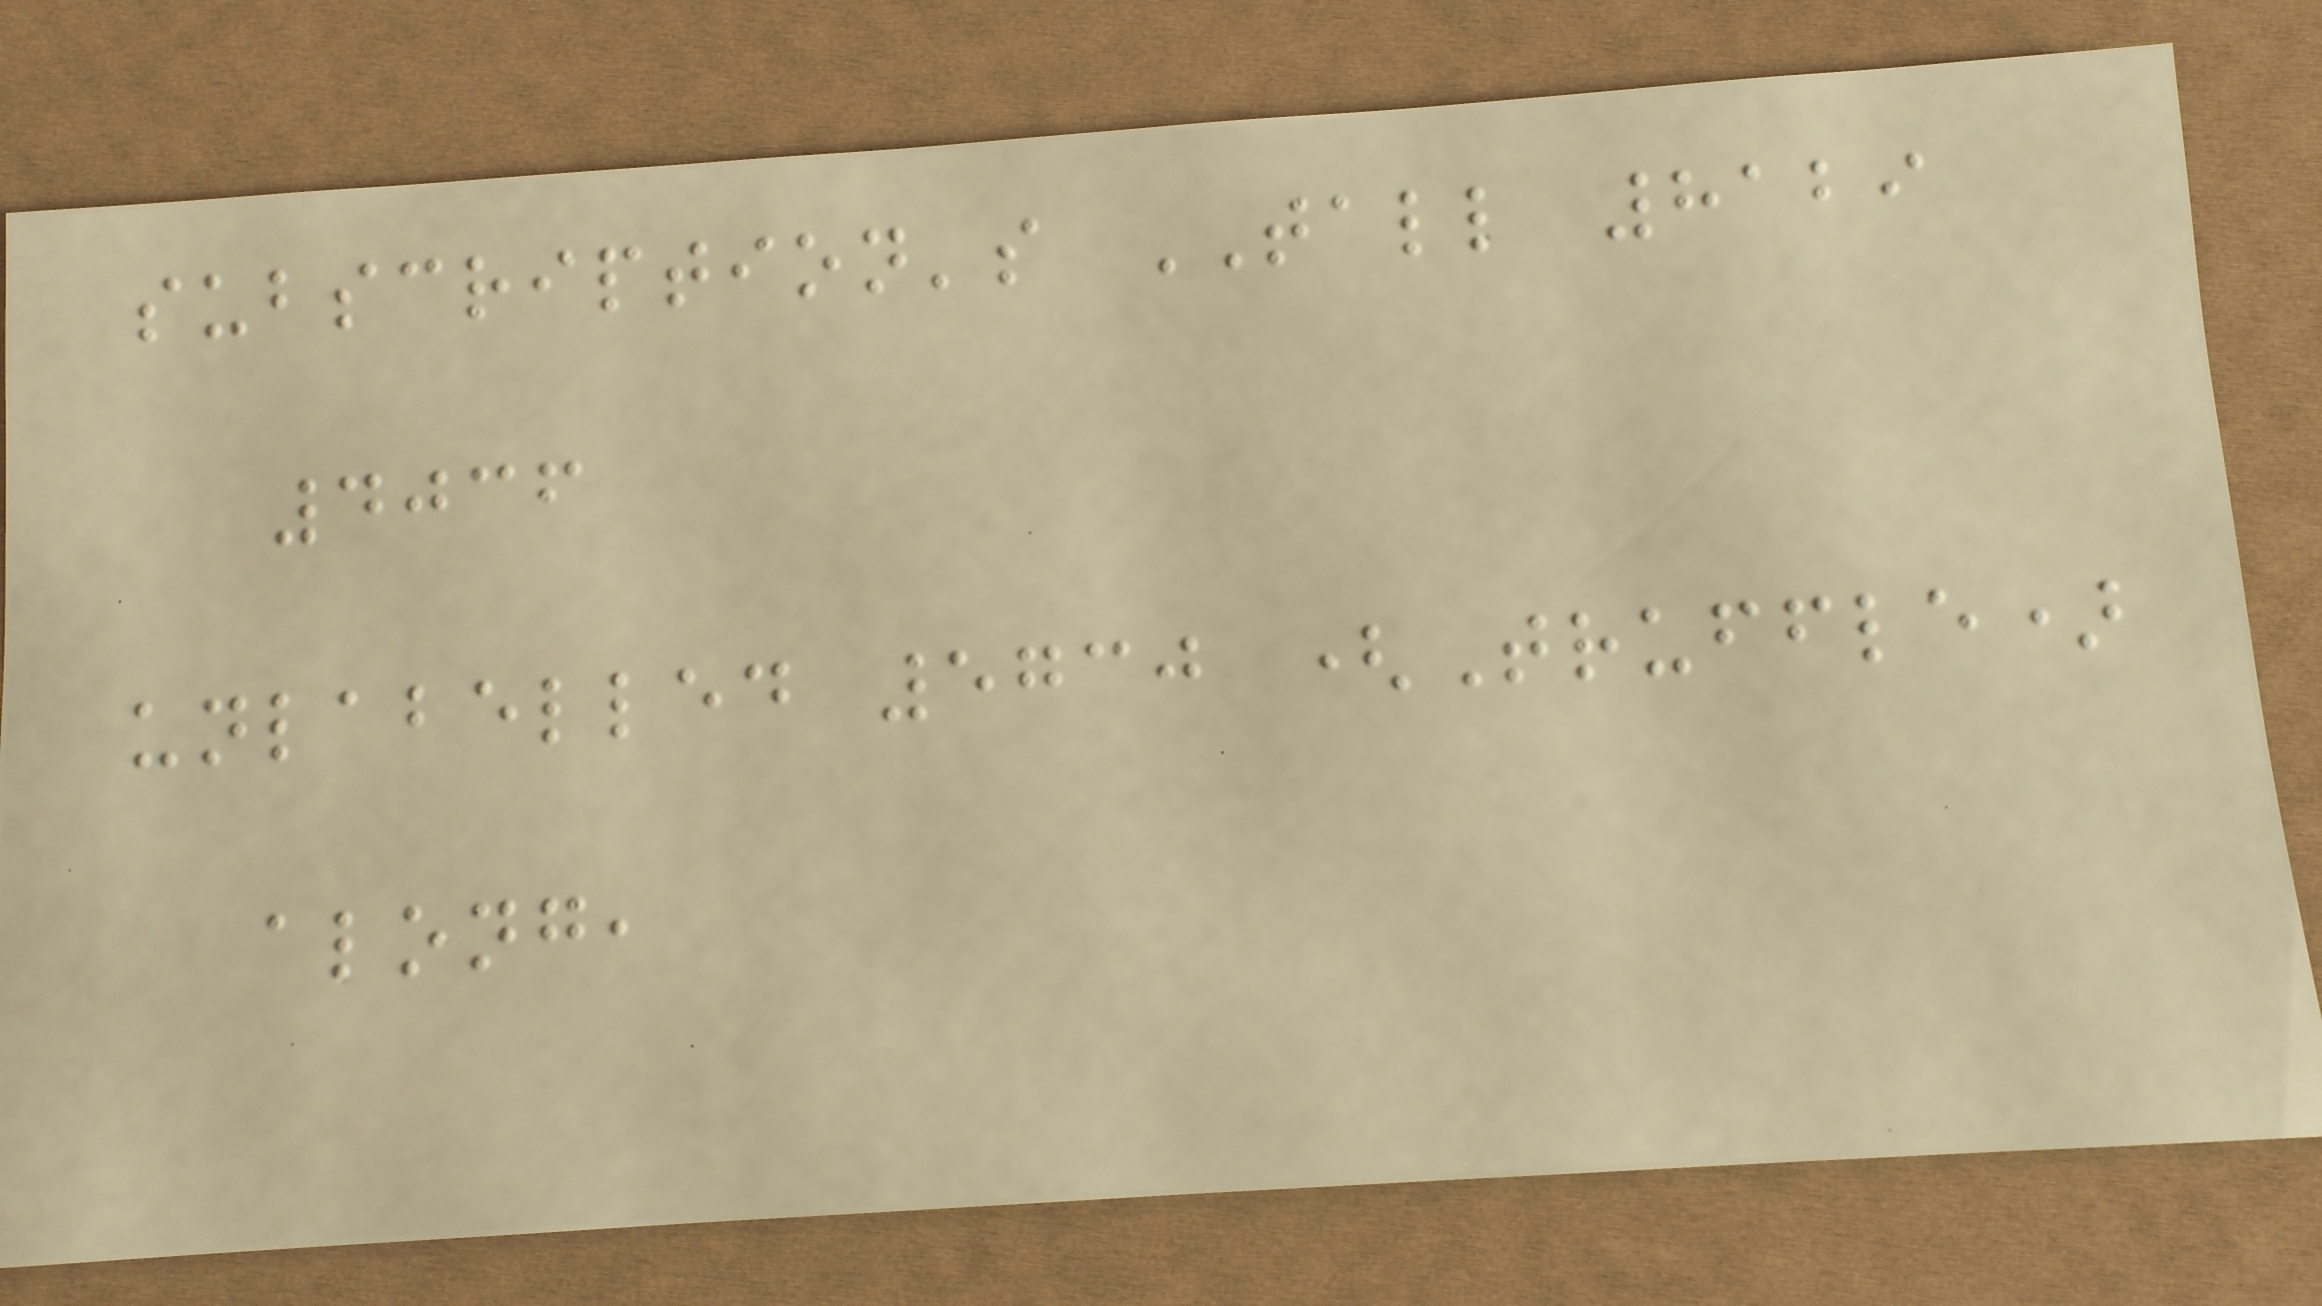subscription's TALL 8129
4036
unlabelled 5730 (Truffle)
along,
